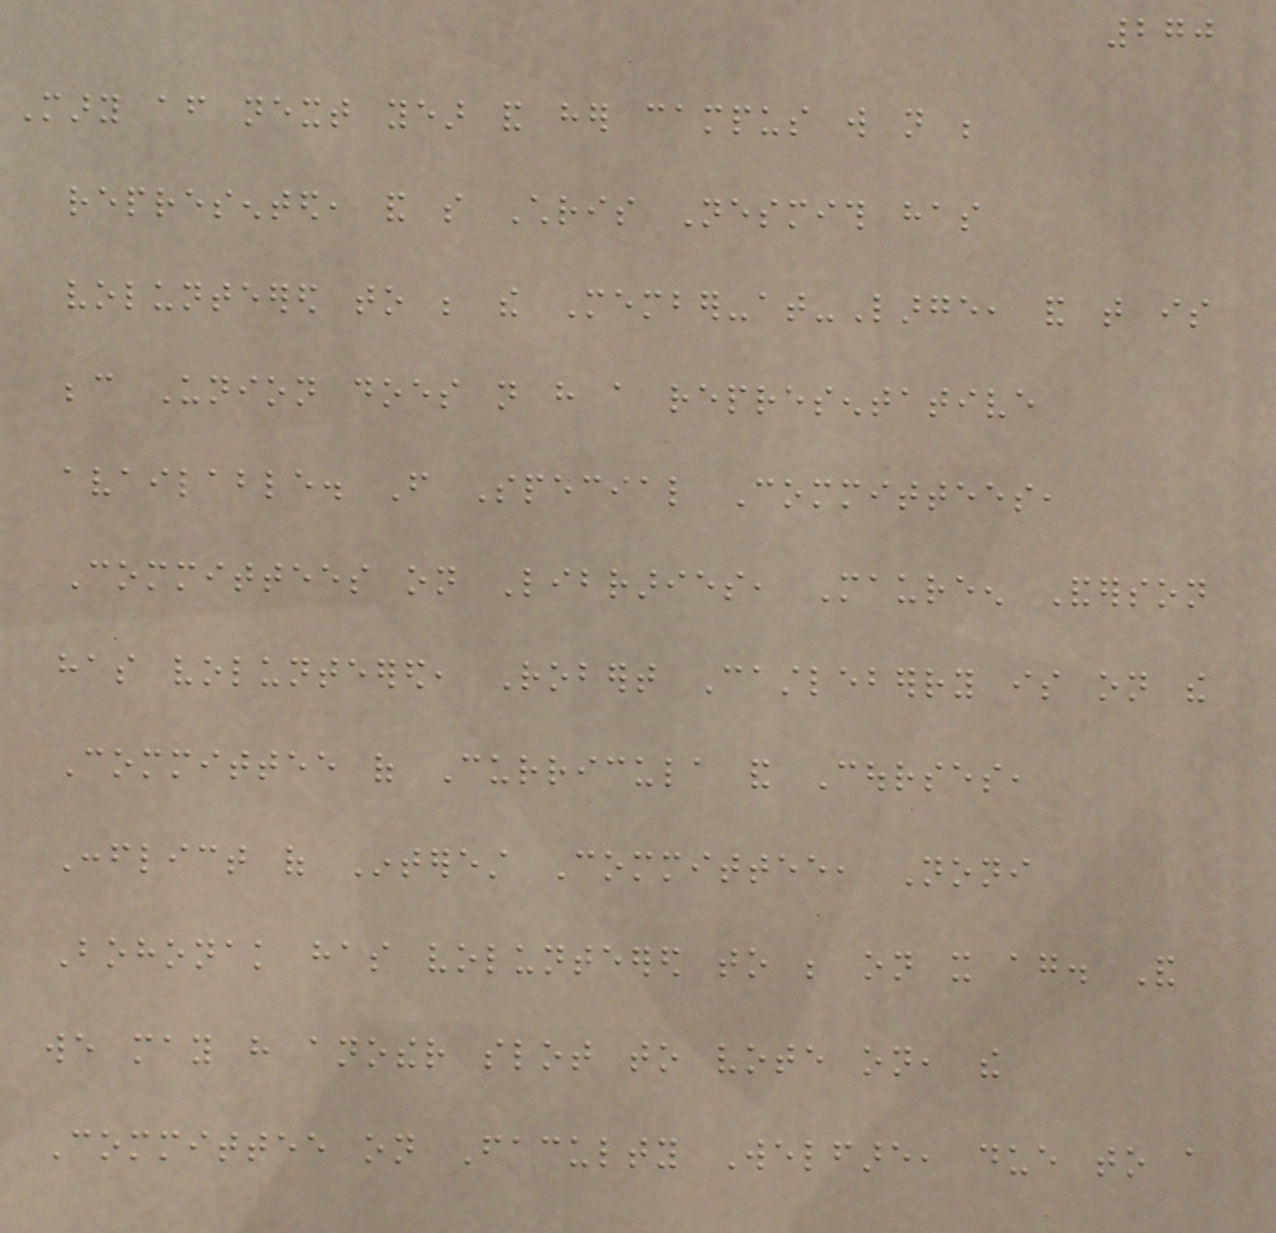270
Mary after next year and her campus will not be
represented, and so Chris Nesmith has
volunteered to be the Member-at-Large, and that is
because Union does not have a representative
available. From Special Committees,
Committees on Libraries, Maureen Anderson
has volunteered, Robert Castleberry is on the
Committee of Curricula and Courses,
Conflict of Interest Committee, Noni
Bohonak has volunteered to be on it again. And
we may have another slot to vote on, the
Committee on Faculty Welfare, due to a
